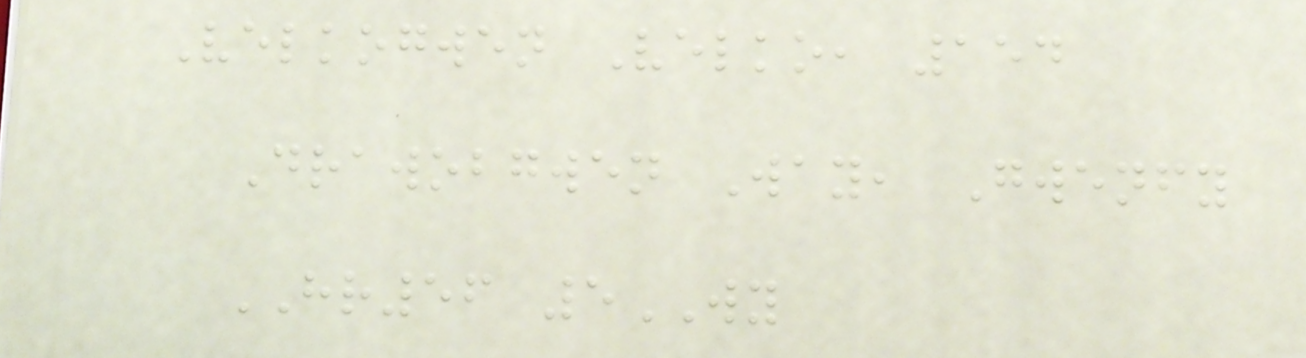Velkogwen Velko, 154
Drawobgwen Way, Gwenfy
HR56 5WY
